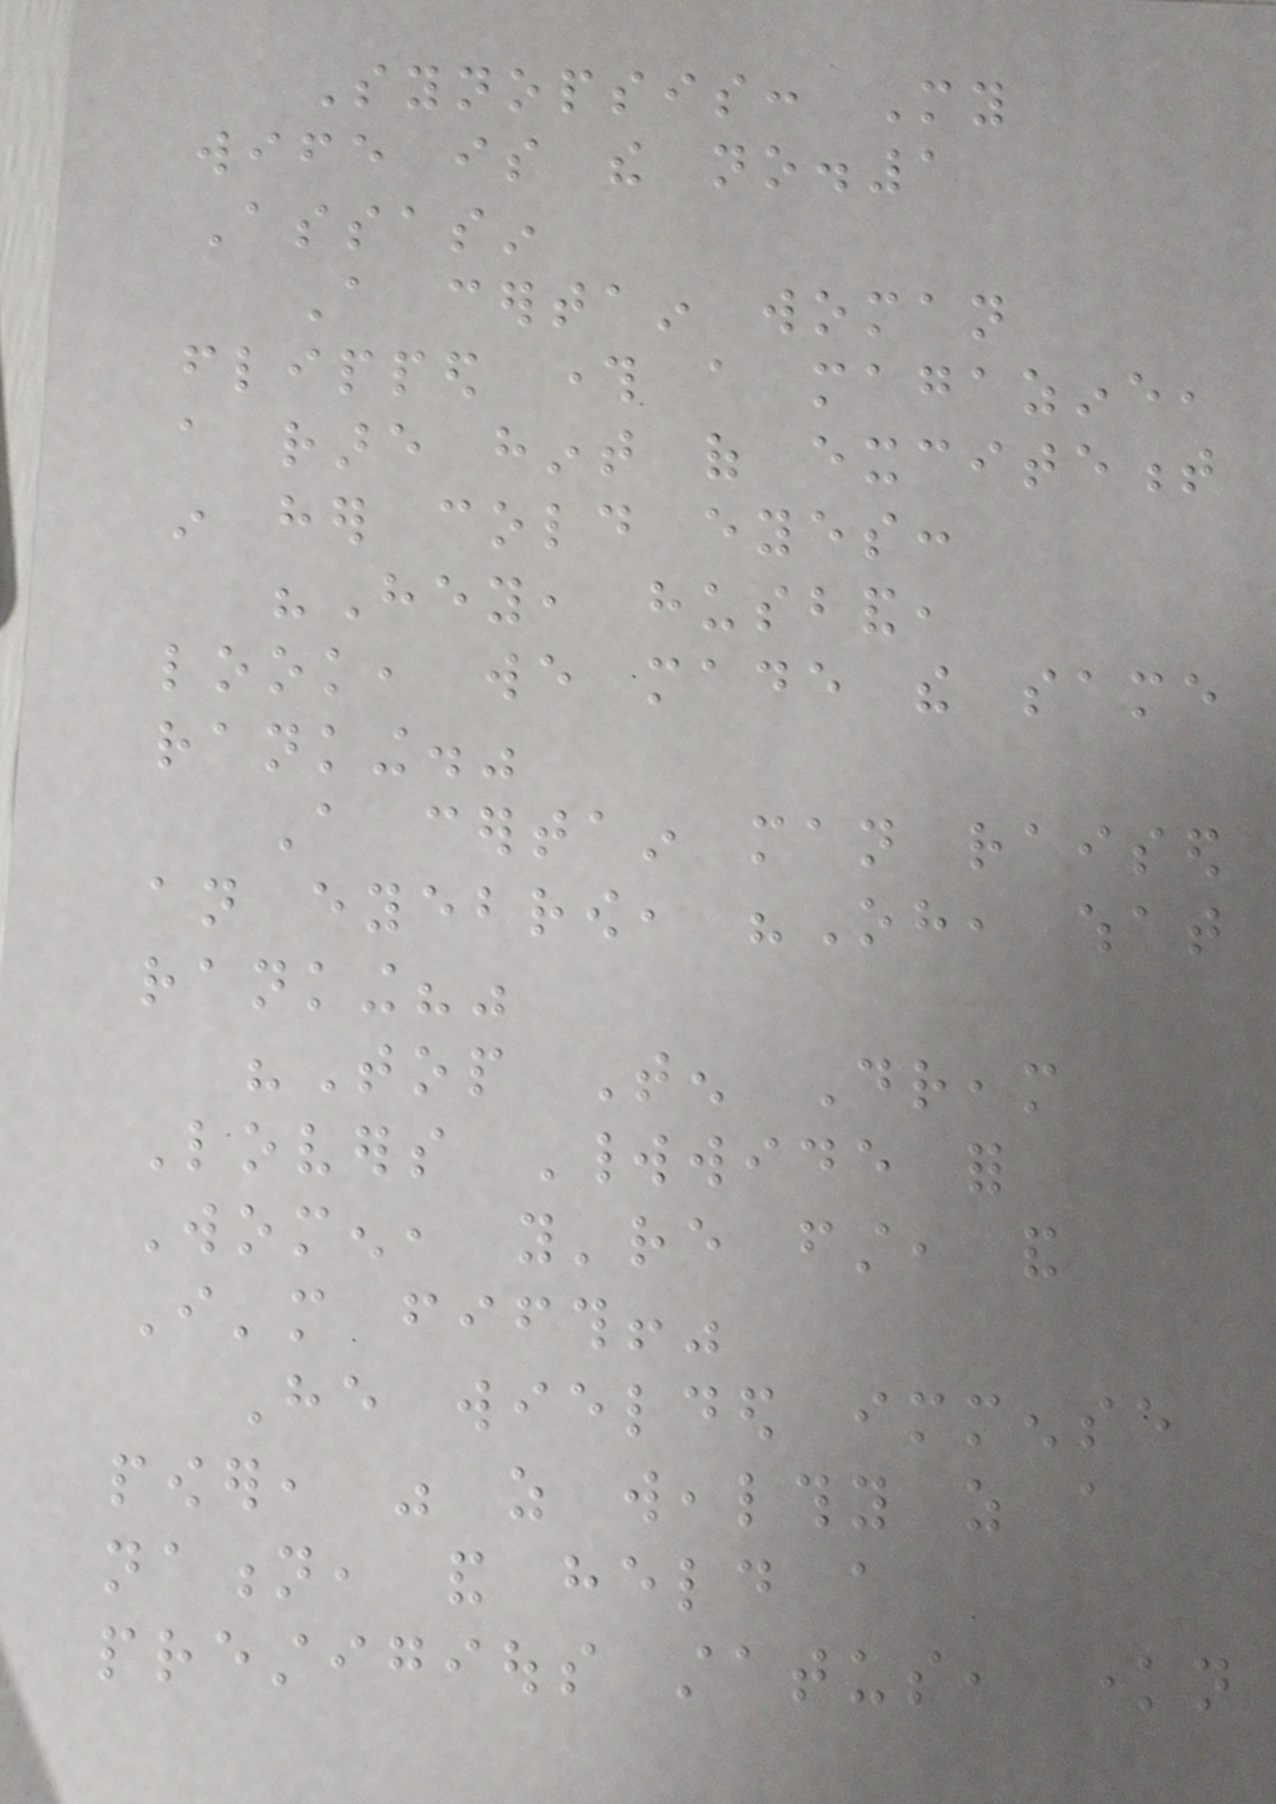Synopsis: My
wife is the no.1
Assasin
A certain woman
flipped through a magazine,
a rare hint of excitement
in her cold eyes:
"Hey, husband,
look, we made the same
ranking."
A certain man raised
an eyebrow, "Oh, what
ranking?"
"Top Ten Dream
Lovers Worldwide for
Women, you're first, and
I'm fifth!"
He wielded immense
power, was as wealthy as a
nation, and held a
prestigious status, known
